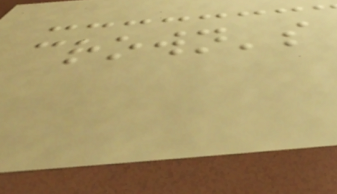crown's
